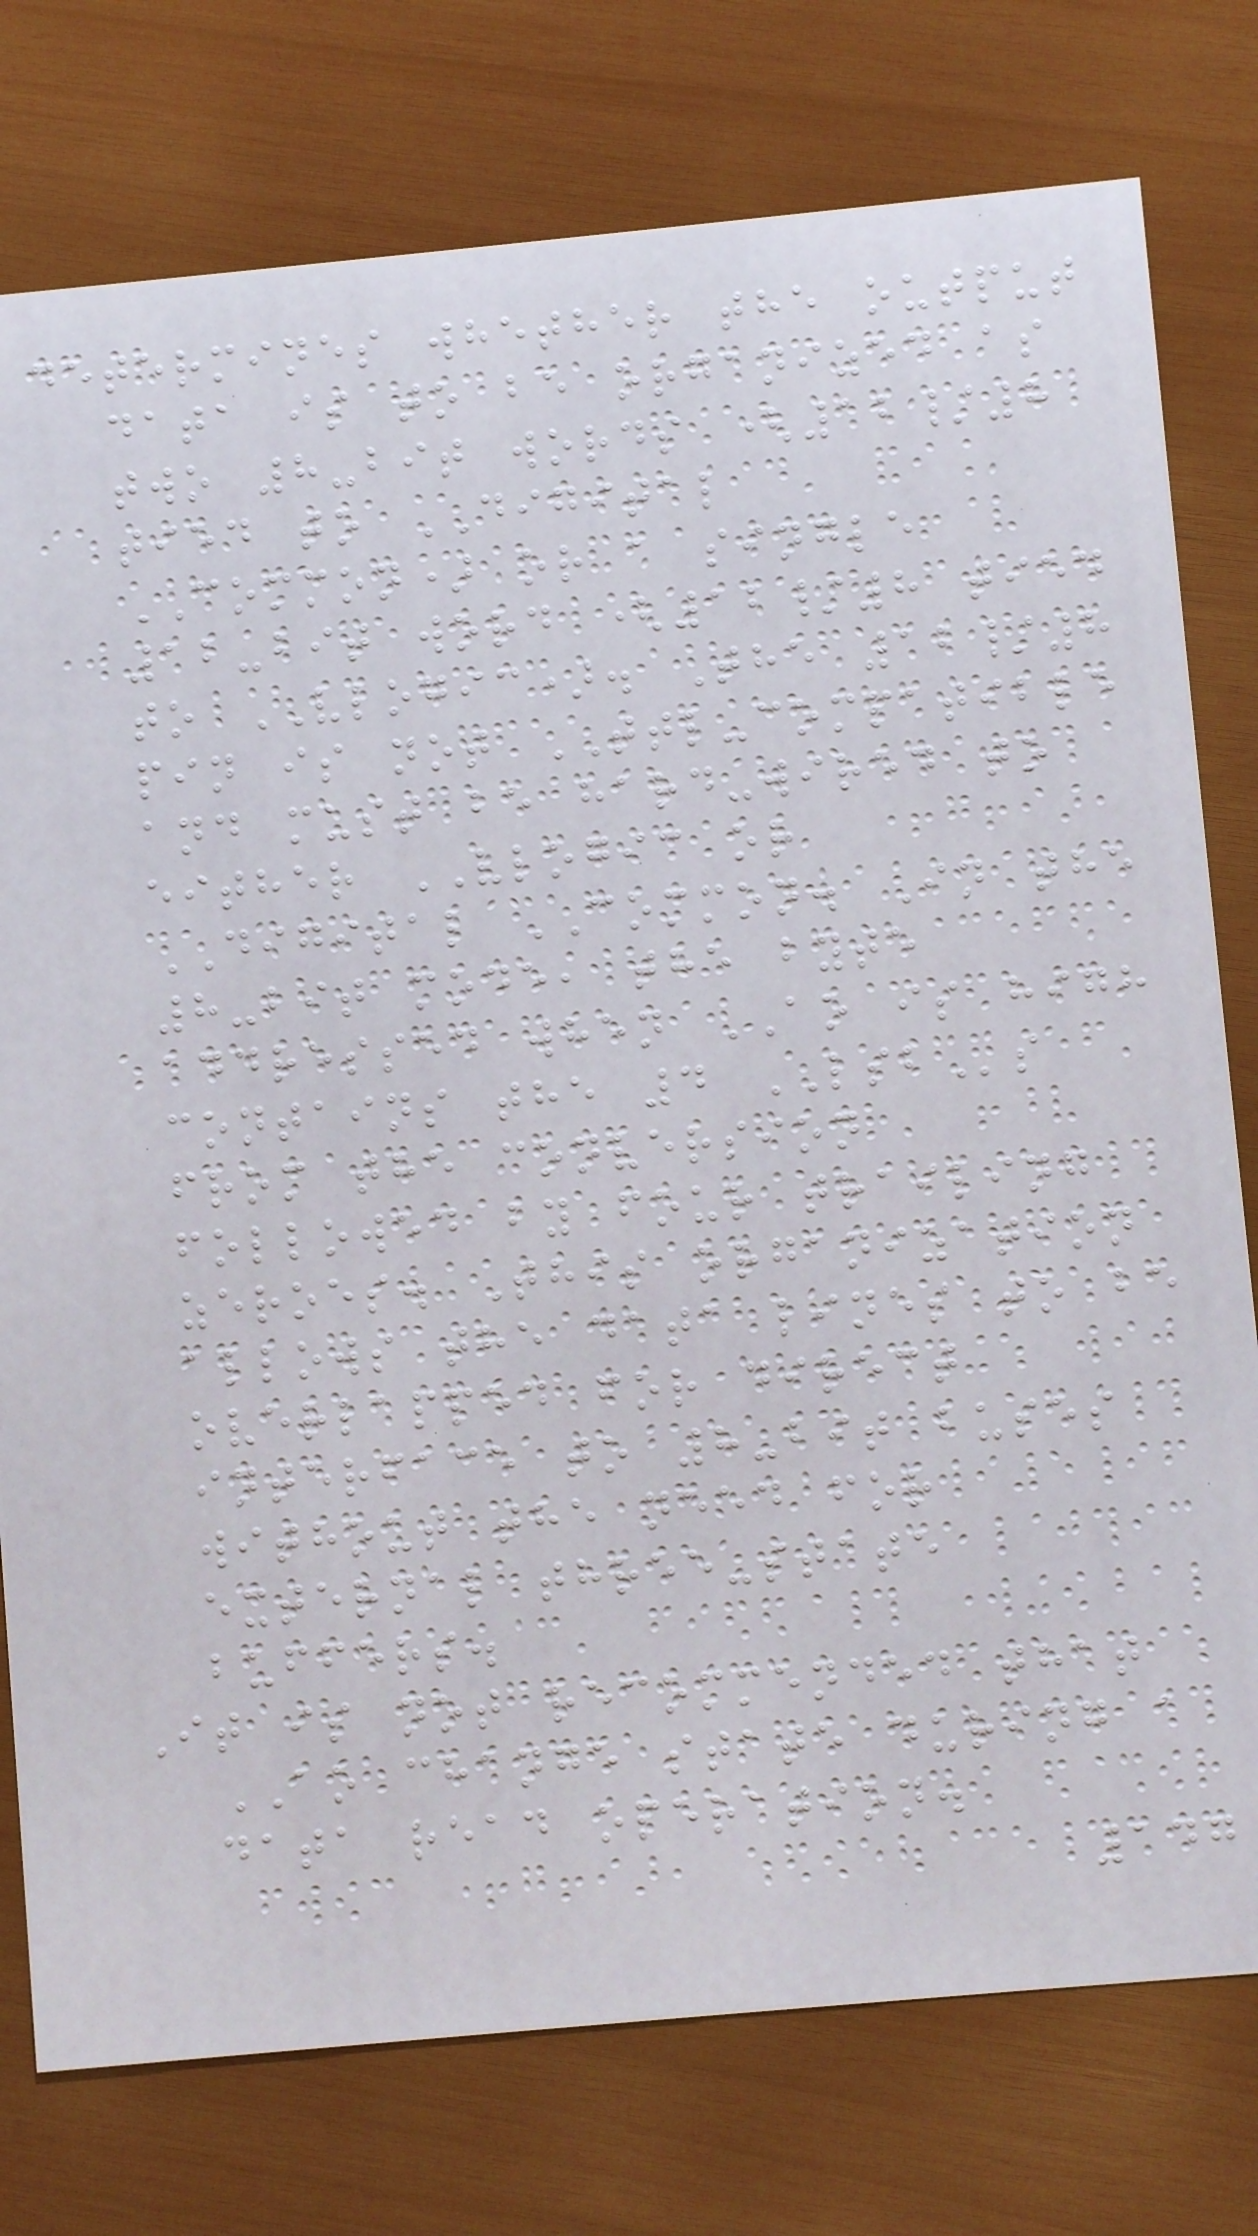determines whether the output
data is to be organized as
two 8-bit words (12/8
tied to DIGITAL
COMMON) or a single
12-bit word (12/8 tied
to VLOGIC). The 12/8
pin is not TTL-compatible
and must be hard-wired to
either VLOGIC or
DIGITAL COMMON. In the
8-bit mode, the byte
addressed when AO is high
contains the 4 LSBs
from the conversion
followed by four trailing
zeroes. This organization
allows the data lines to be
overlapped for direct
interface to 8-bit buses
without the need for
external three-state
buffers.
It is not recommended that
AO change state during a
data read operation.
147
